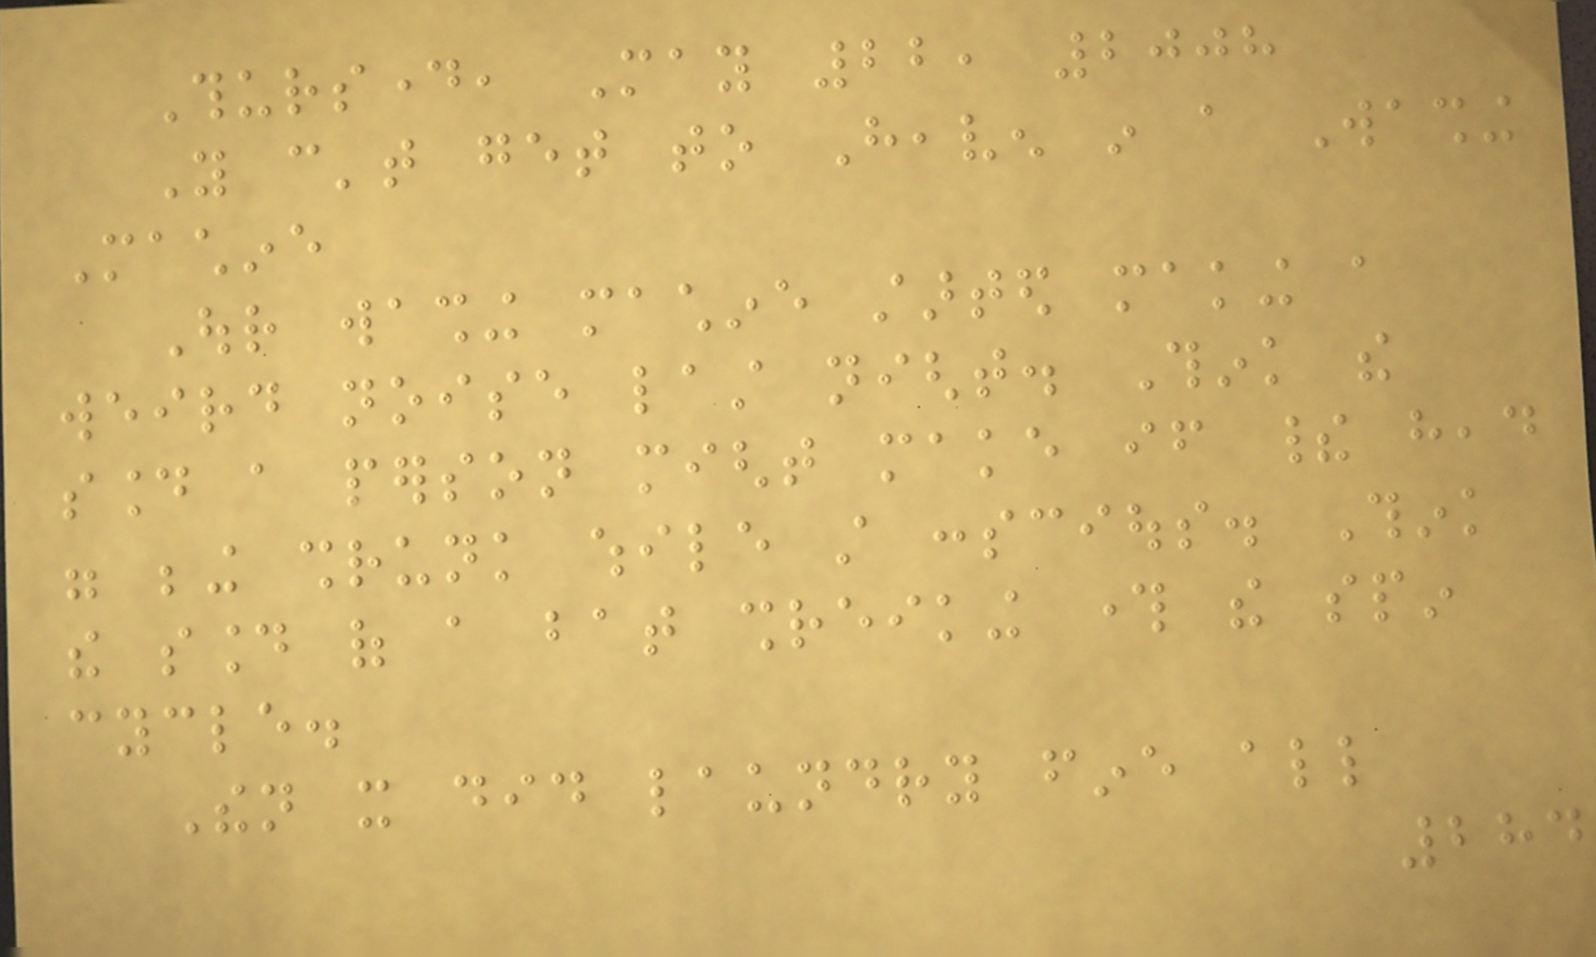Thursday, May 22, 2008
You can't get to Heaven in a Washing
Machine
Our washing machine started making a
weird noise last night. Think the
sound a person might make if their head
were being shrunk while still conscious. Think
the sound of a bat shreiking through the spin
cycle.
Then it did laundry fine all
284
